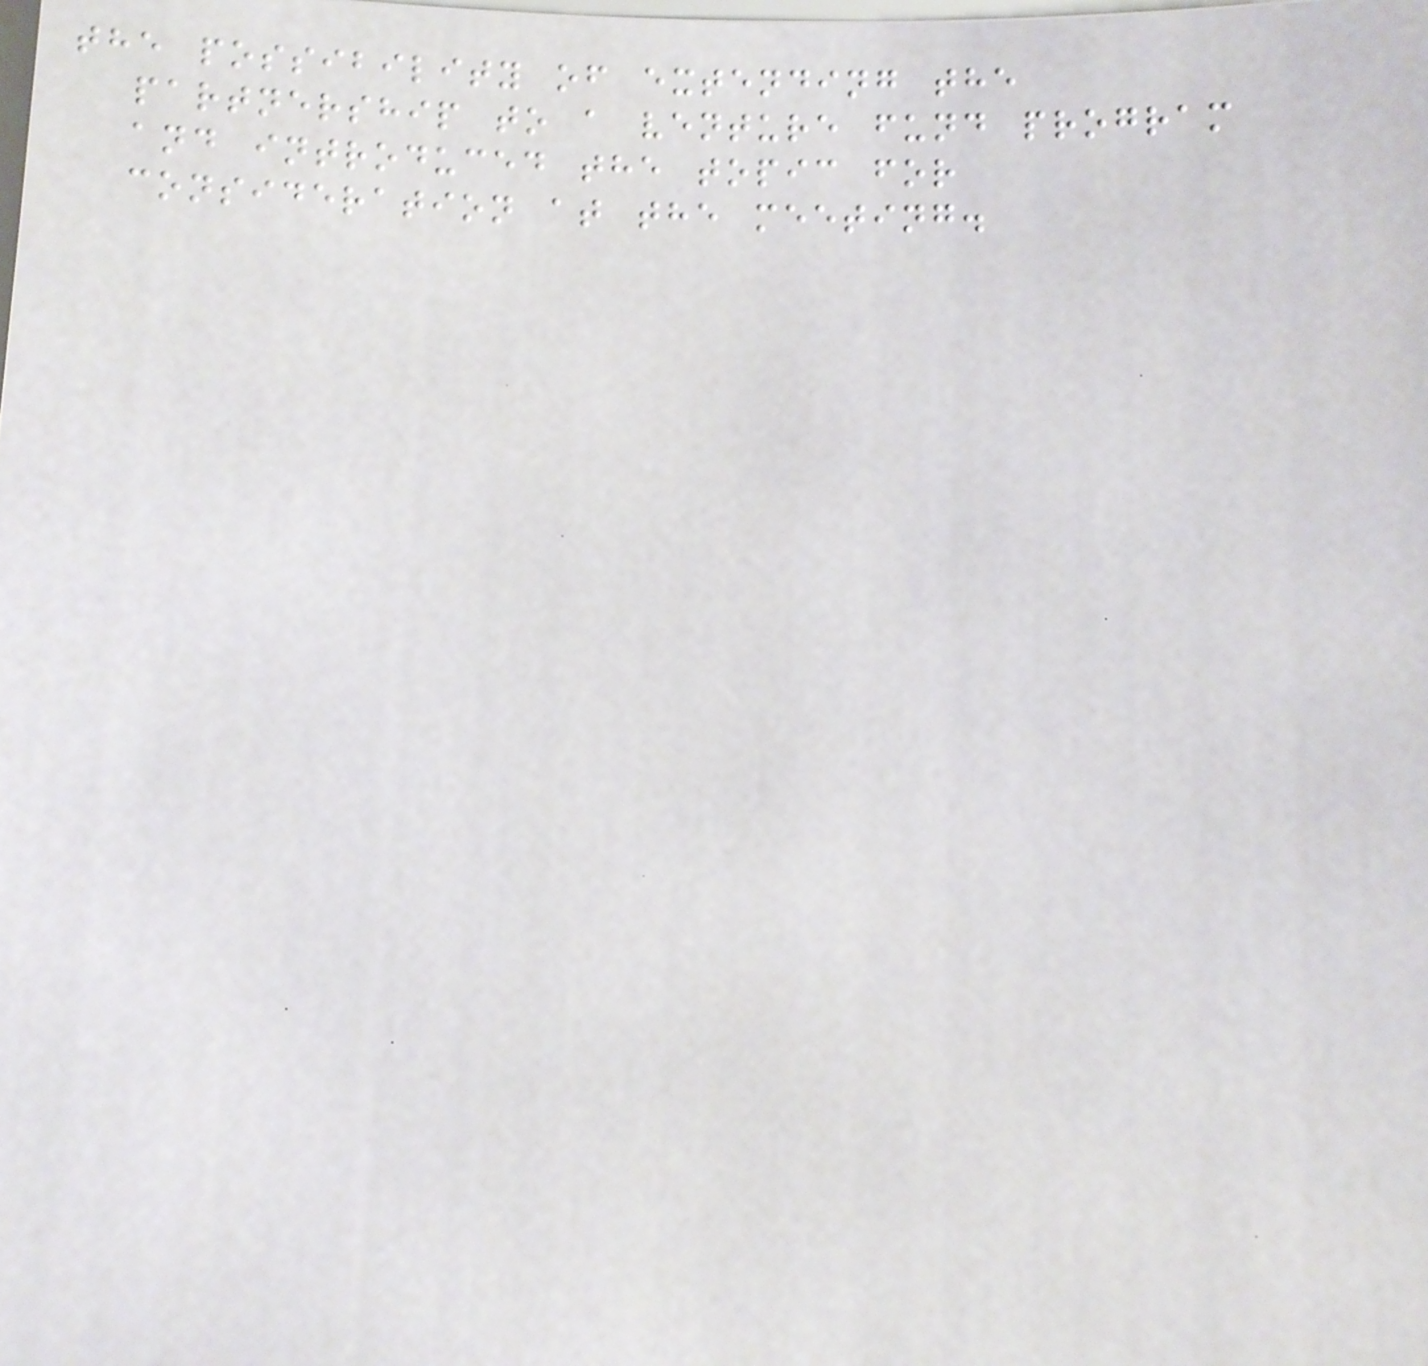the possibility of extending the
partnership to a venture fund program
and introduced the topic for
consideration at the meeting.
